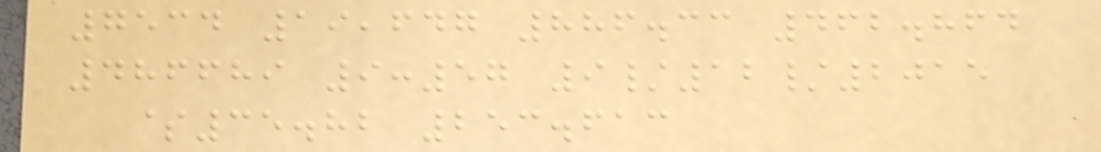7534 19,647 886.33 462.864
486689 9:57 9/12/2015
$35.82 253.613
